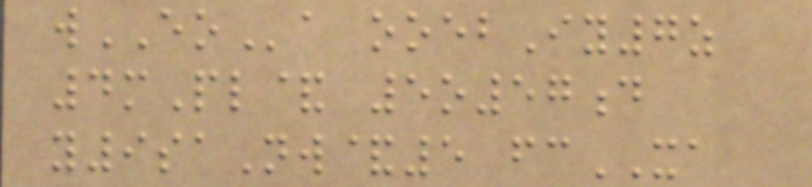wEOa ooebIy7z
4mPl& 5o57d
y9saNw&5 fcXA
